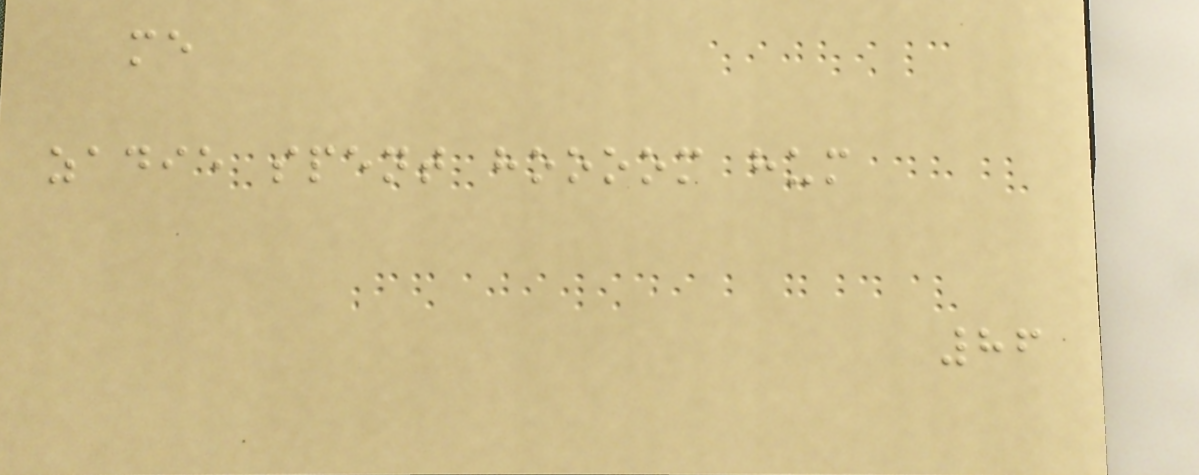me
zadie spent hoooom hum
86
